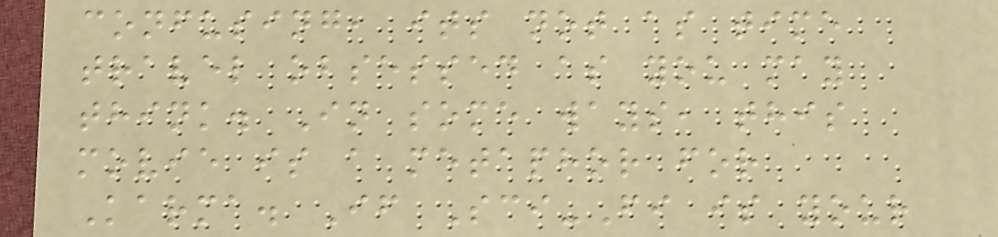confusing, its not as time
travel obsessed as you may
think. In some ways, this
movie is a metaphor for
Karma. If Sci-Fi is your
